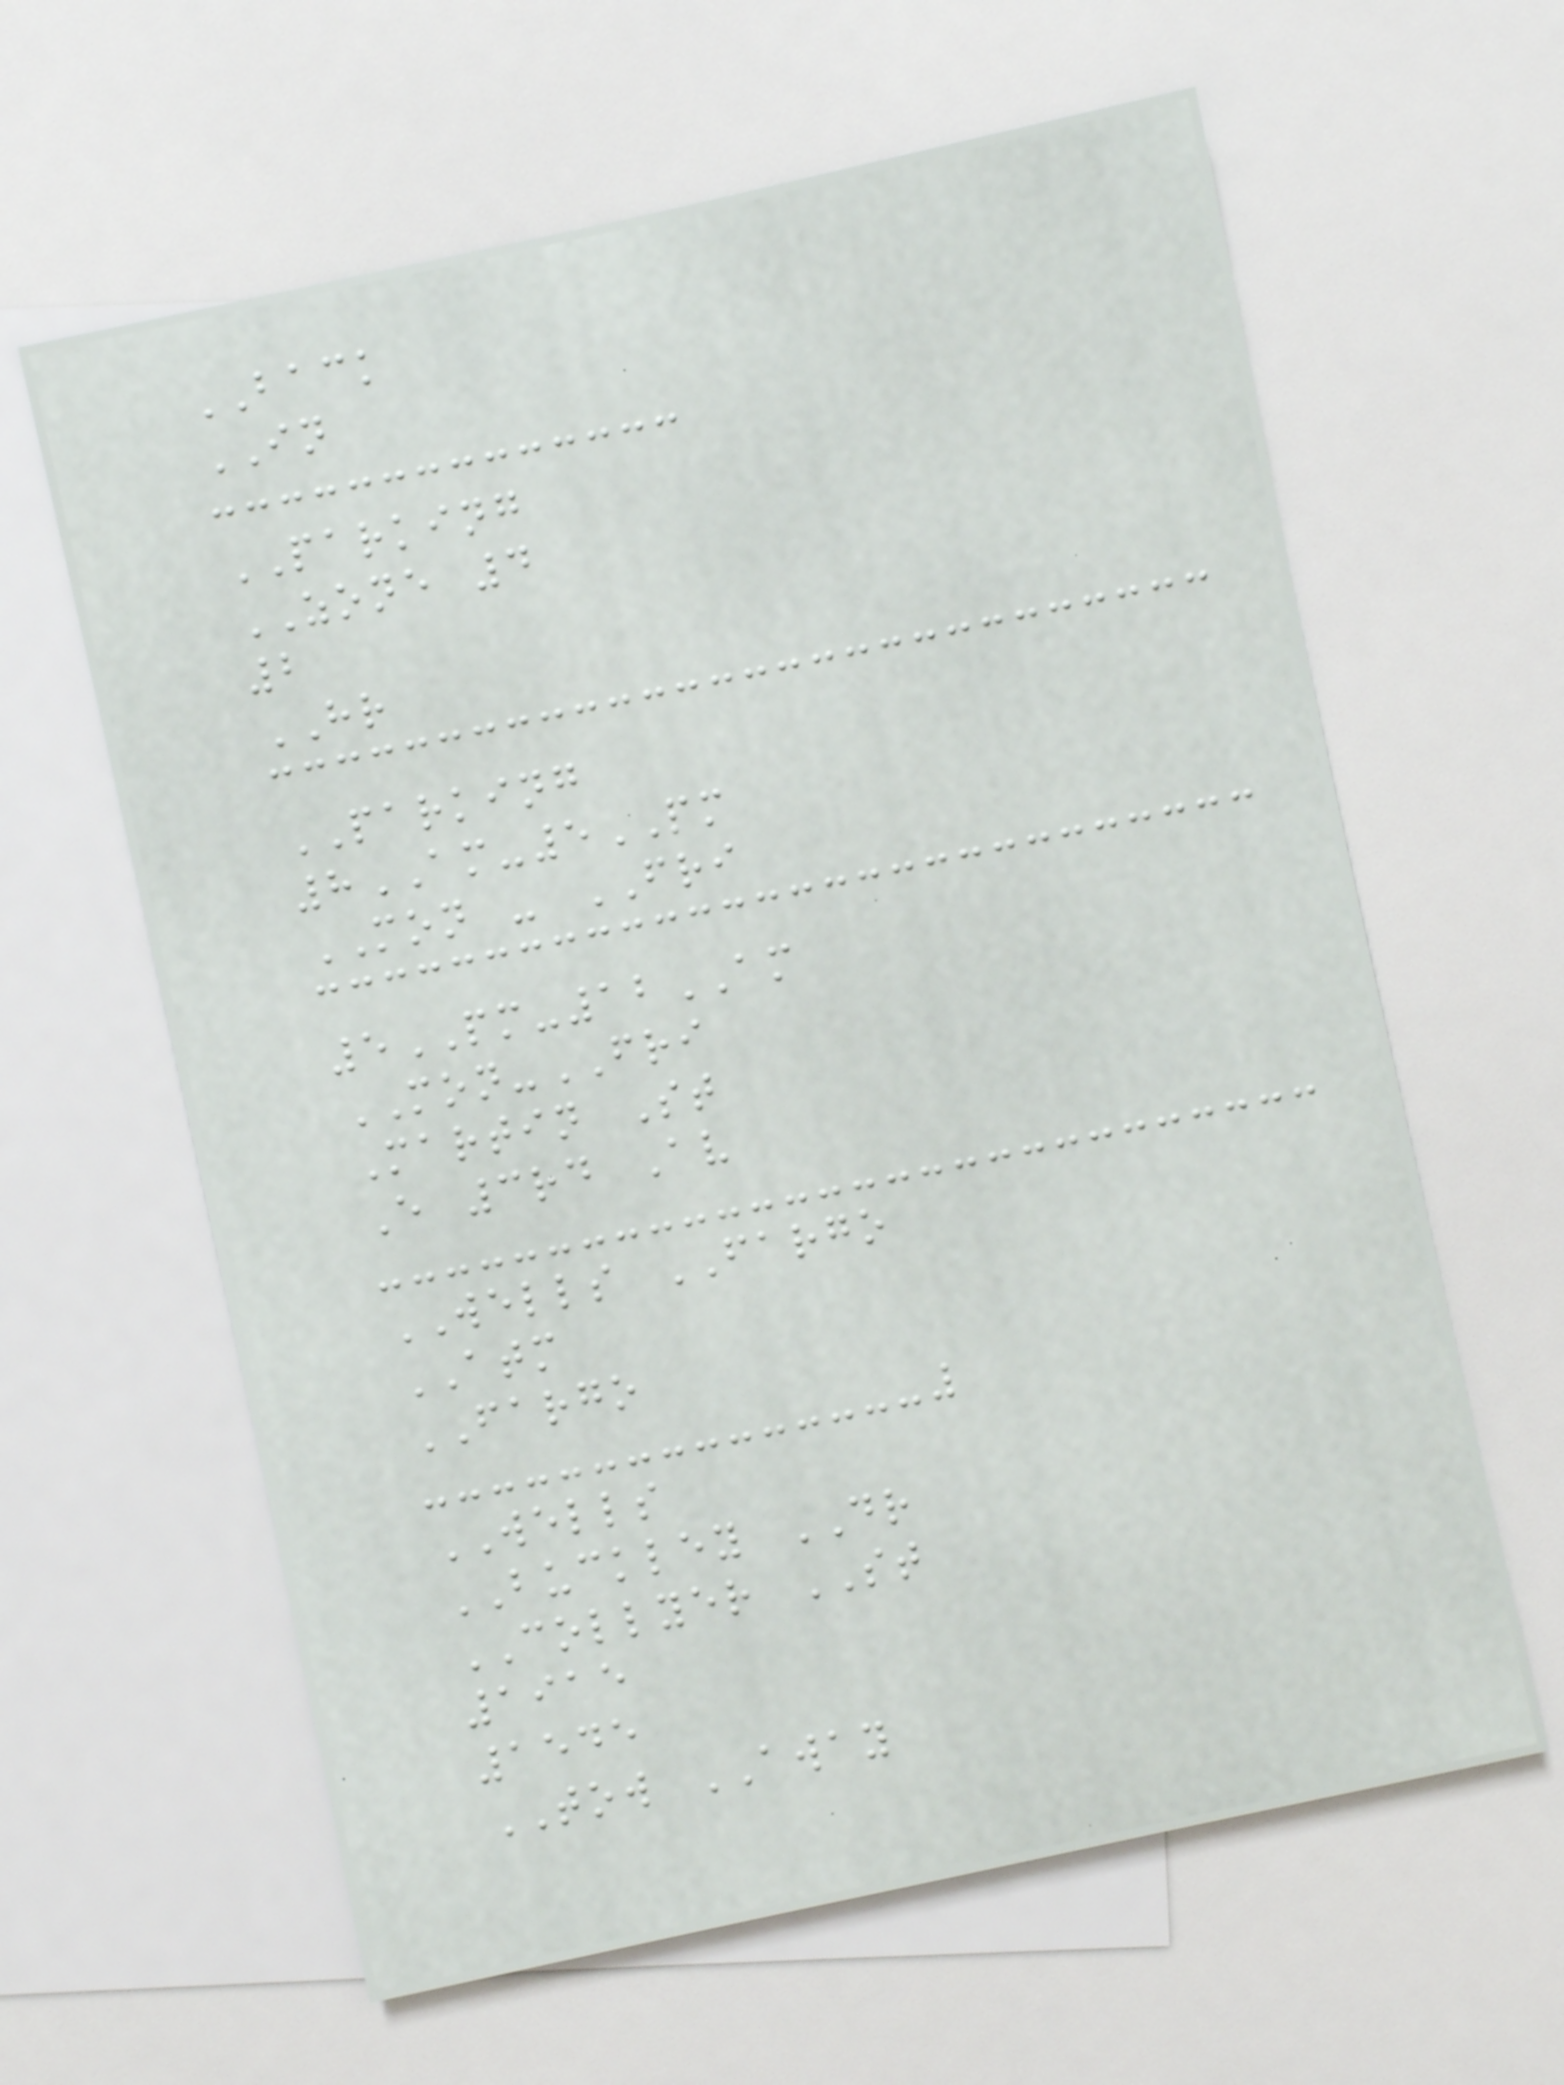BACK
IN
PARKING
ZONE 4
2
HR
PARKING
8AM-5PM
MON - FRI
5PM-12AM
MON-FRI
Martin St
E 3rd Av
WELLS FARGO
ATM
FARGO
WELLS
BUCKLEY DR
COLLYER ST
1915
1545
TOW AWAY
